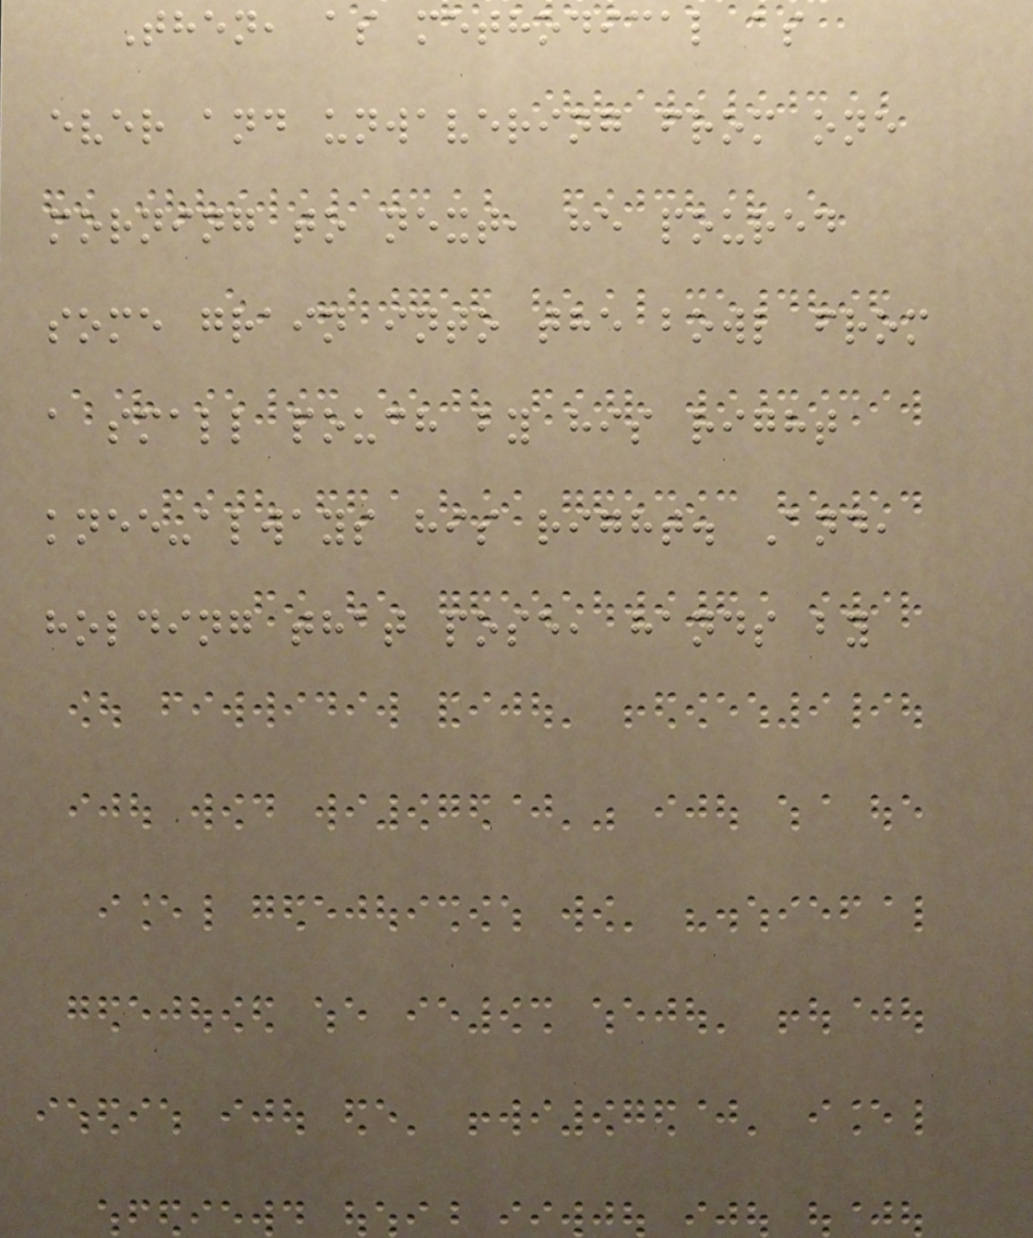Then, as methodical as
ever and unwavering from one
morning to next, he poured
some grain into the bowl from
a small pouch by his right
knee-always his right. And,
holding that pose, hands by
